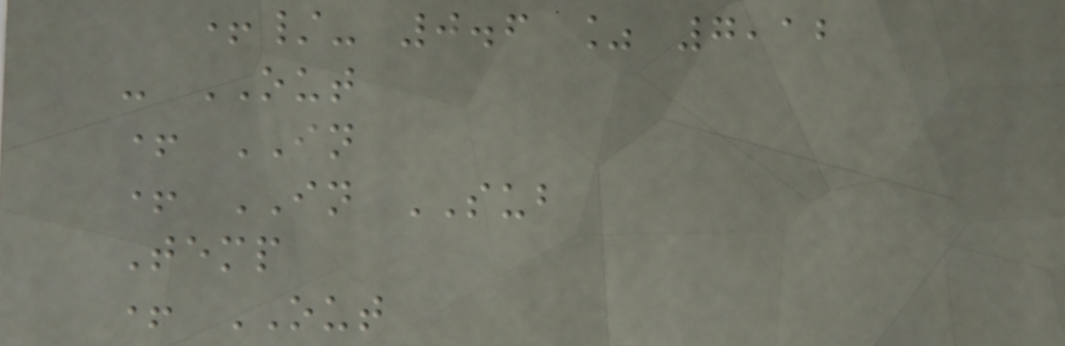+/- 0.6 % 7,12
- OUT
+ IN
+ IN SUB
Temp
+ OUT
